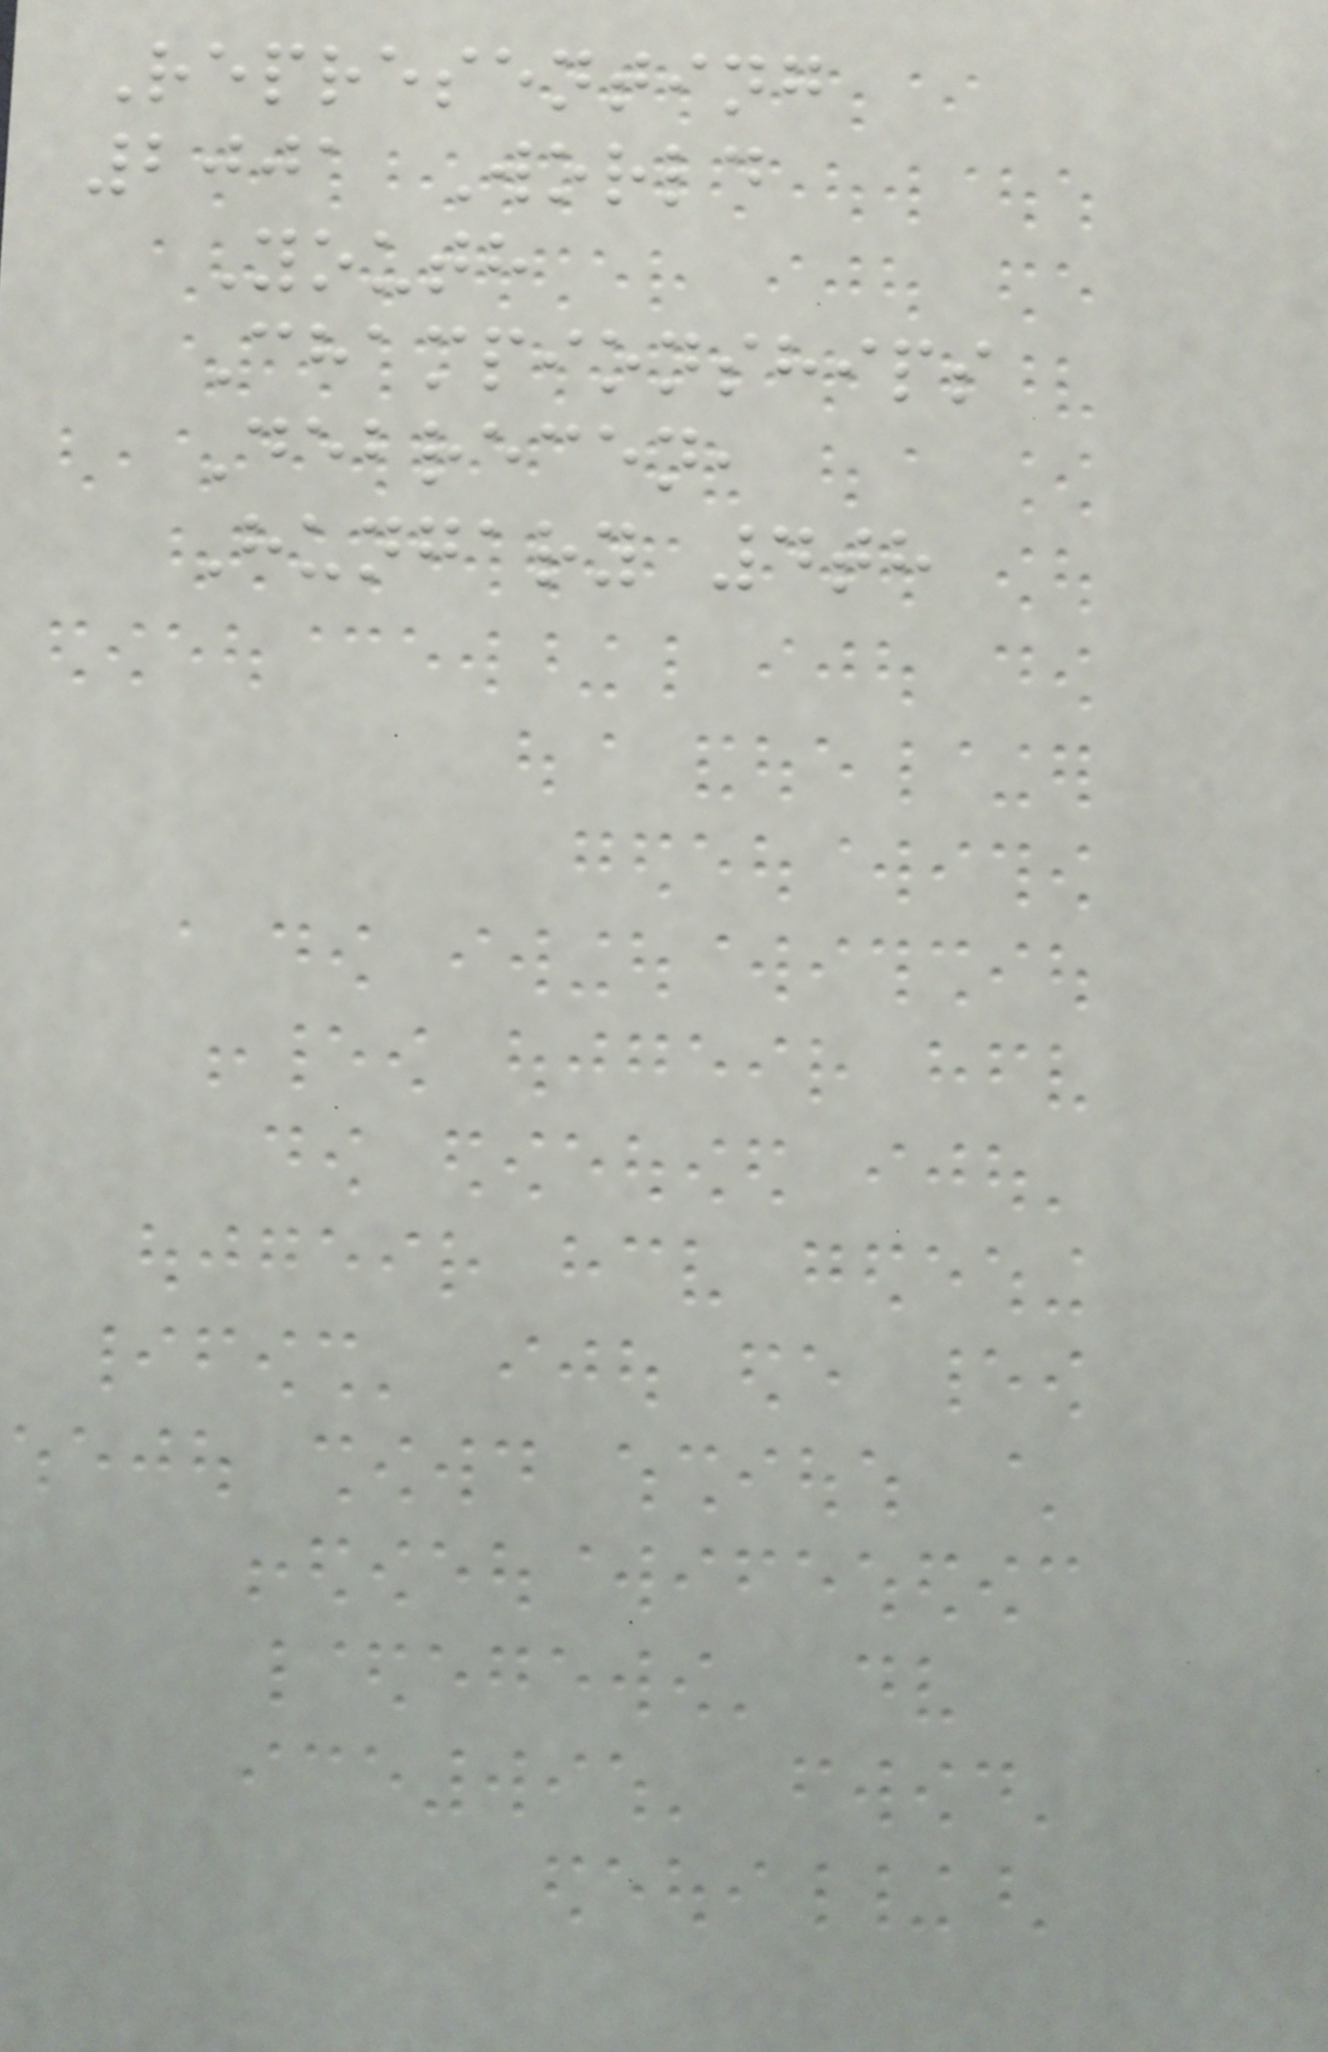Representing
2001 World
Youth
Championships
Debrecen,
Hungary 4th
